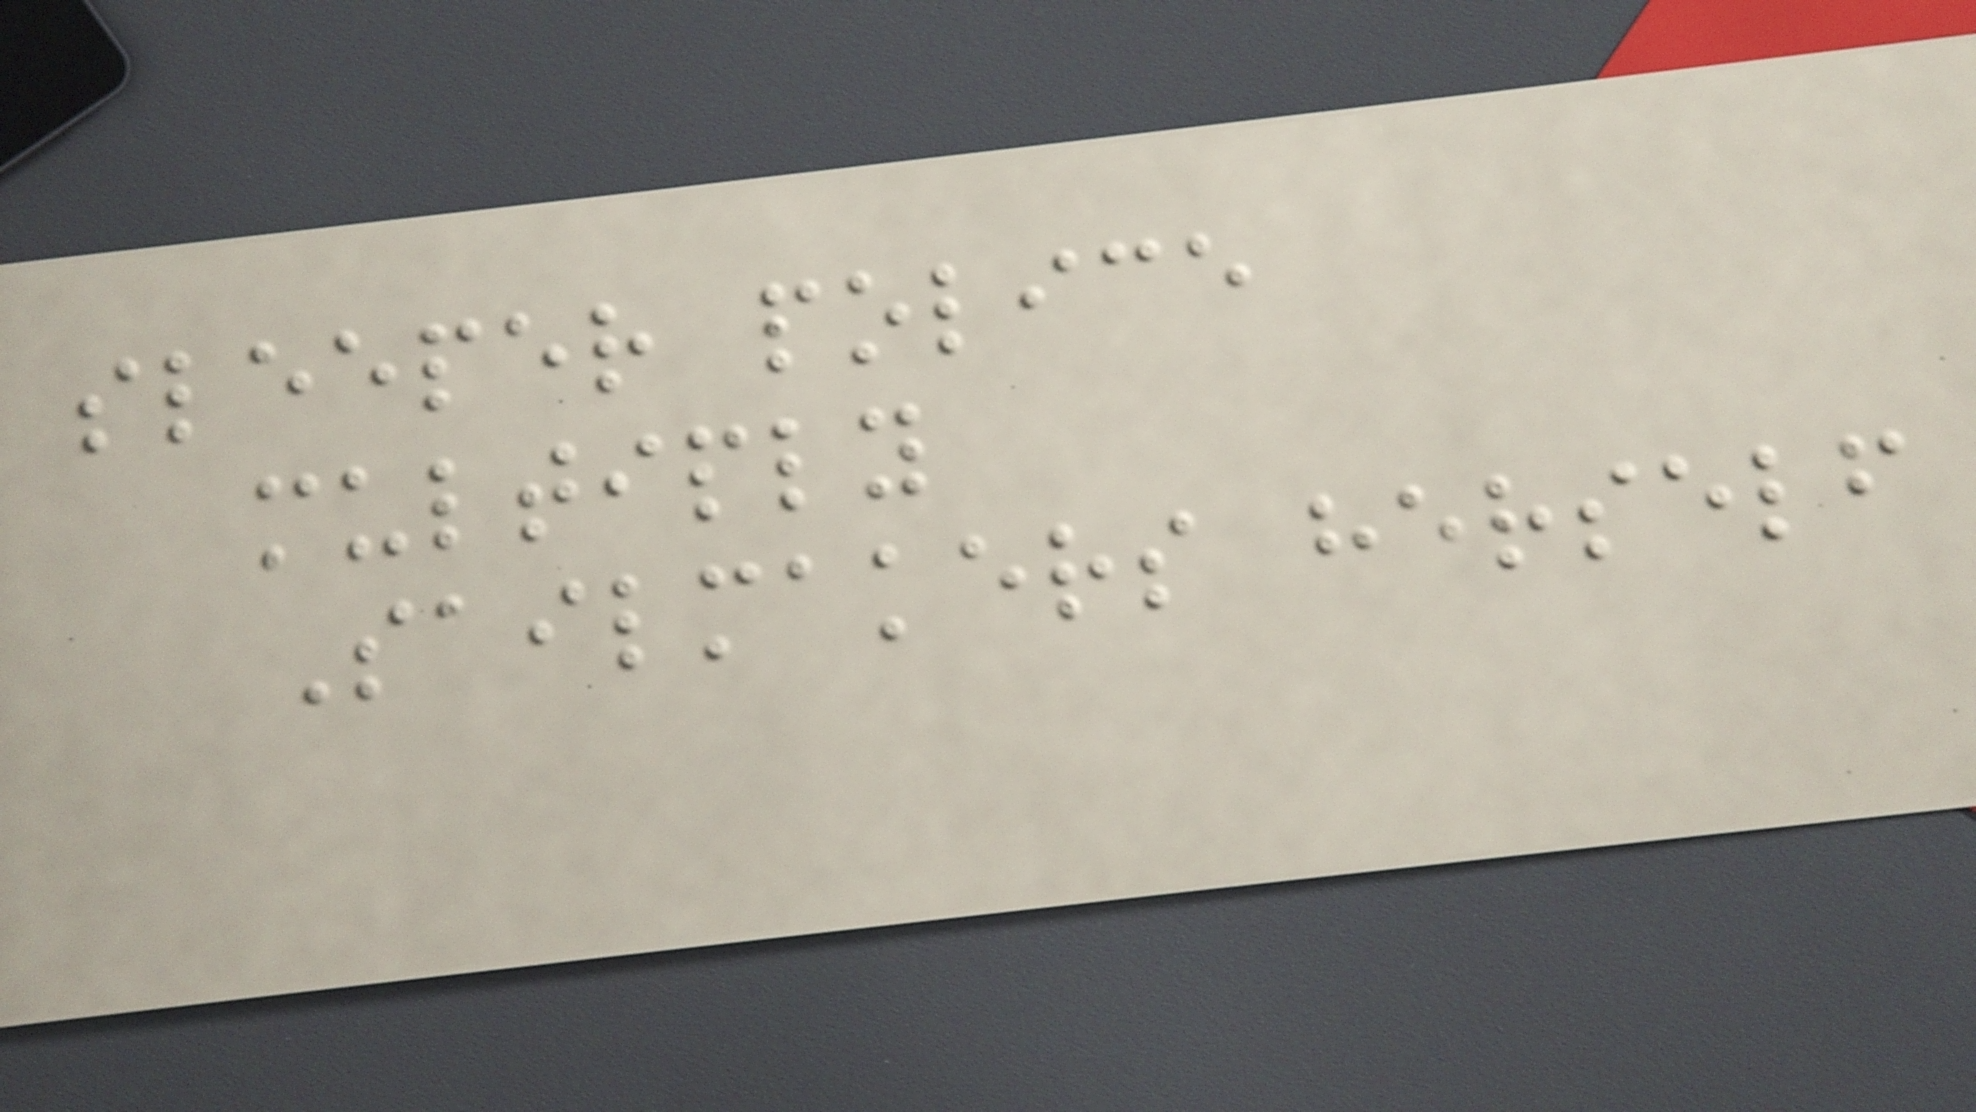sleeper police
multiply
Sailmakers herself
